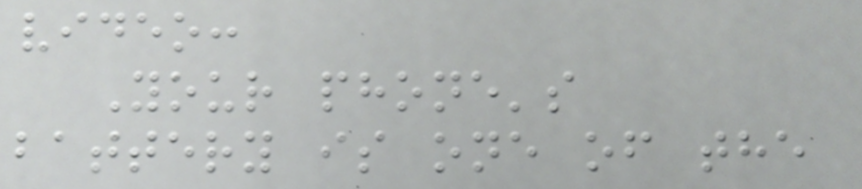video:
Your phone's
battery is one of the
